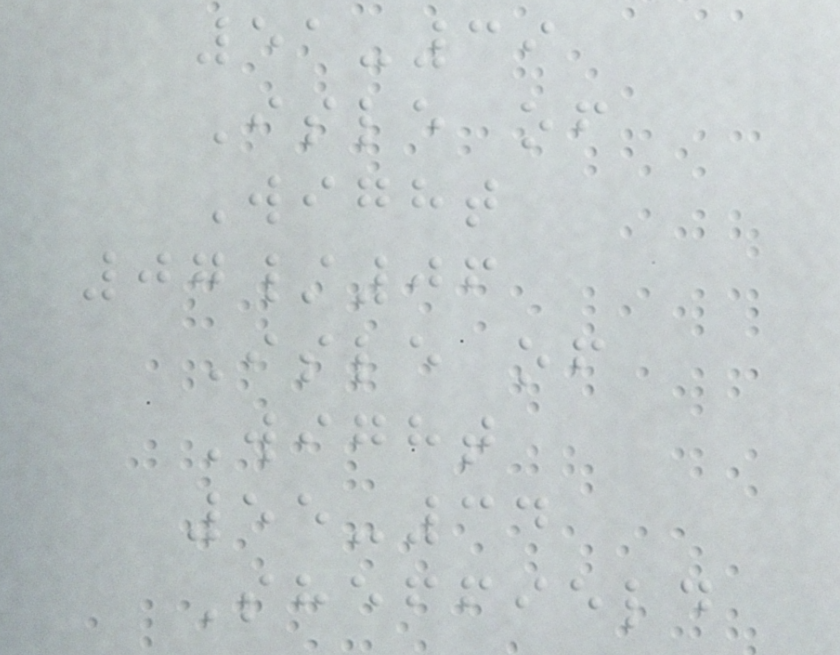51-39
Isle of
Wight
07/06
Isle of
Wight
55-34
Sheffield
